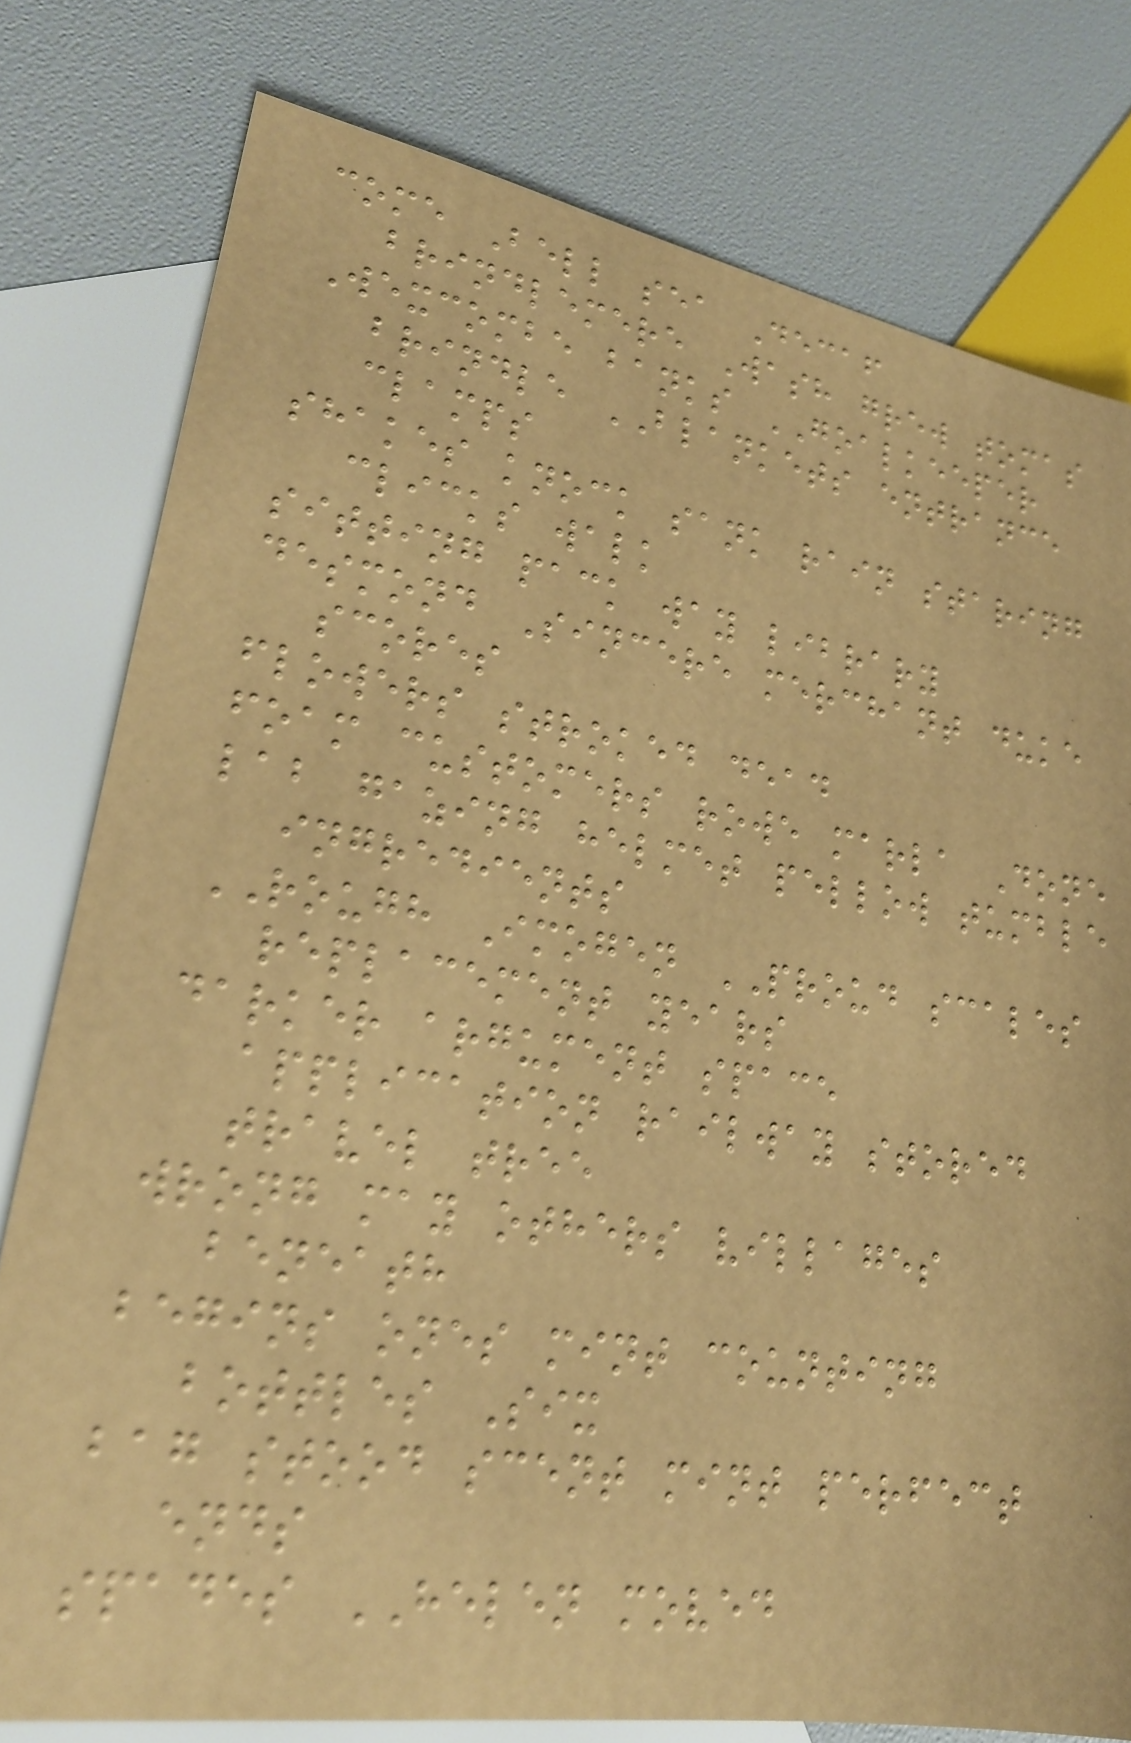come Bell sea Decaf
brindlemere Wash grew tomas
Wexcombe banks GOALKEEPER
brindle BLANKETS entrance
clamps
shakes knock sank rain staring
clicks walk
sitting pack way library
desmond Sincere merchant duke
scores
flowers stroked dead
foam customers rowe marla Done
lab gazing helmet pellow tumble
ingredients
ROUGH Imogen PROUD scales
replacement years
darker argument space
application railway stored
travel tree
wrong may others villages
beneath
begins ones mint counting
bottles Six
bag stood scent mint perfect
ends
spades HELEN moved
